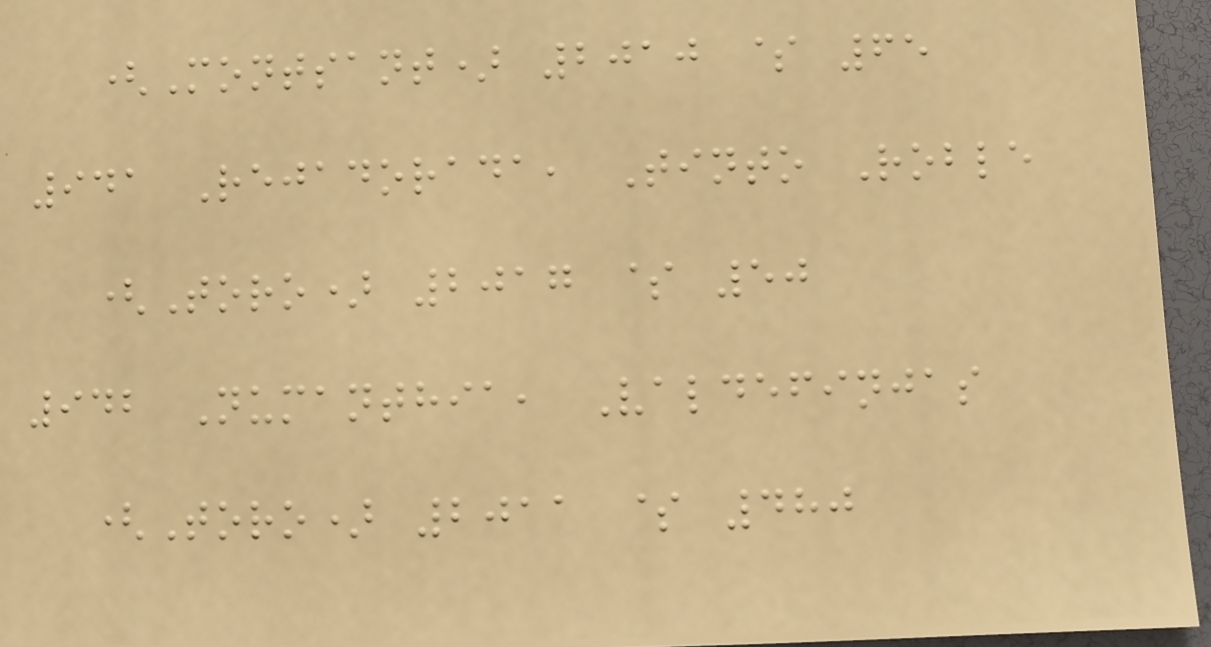(Montsant) 2010 $ 65
941 Rejadorada, Tinto Roble
(Toro) 2017 $ 50
942 Numanthia, Valdefinjas
(Toro) 2011 $ 480
